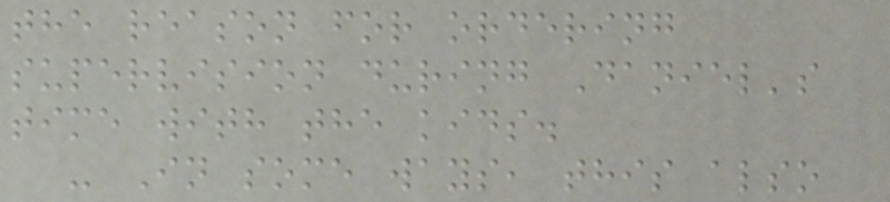the reason for ordering
supervision during Daniel's
time with the kids.
- In some ways, this also
